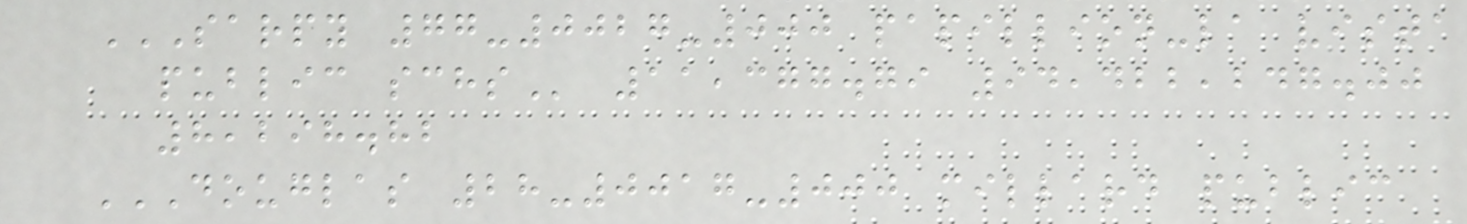SARPY 77-0027-000 PAPILLION-LA VISTA
PUBLIC SCHS 11,377.79 94,422,247.00
8,298.82
DOUGLAS 28-0017-000 MILLARD PUBLIC
